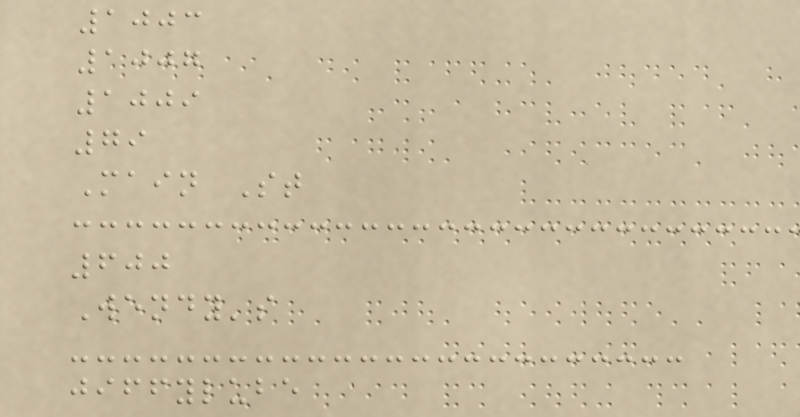1003
1007
1009
79
Main St
600
Wendy's
jiffylube
